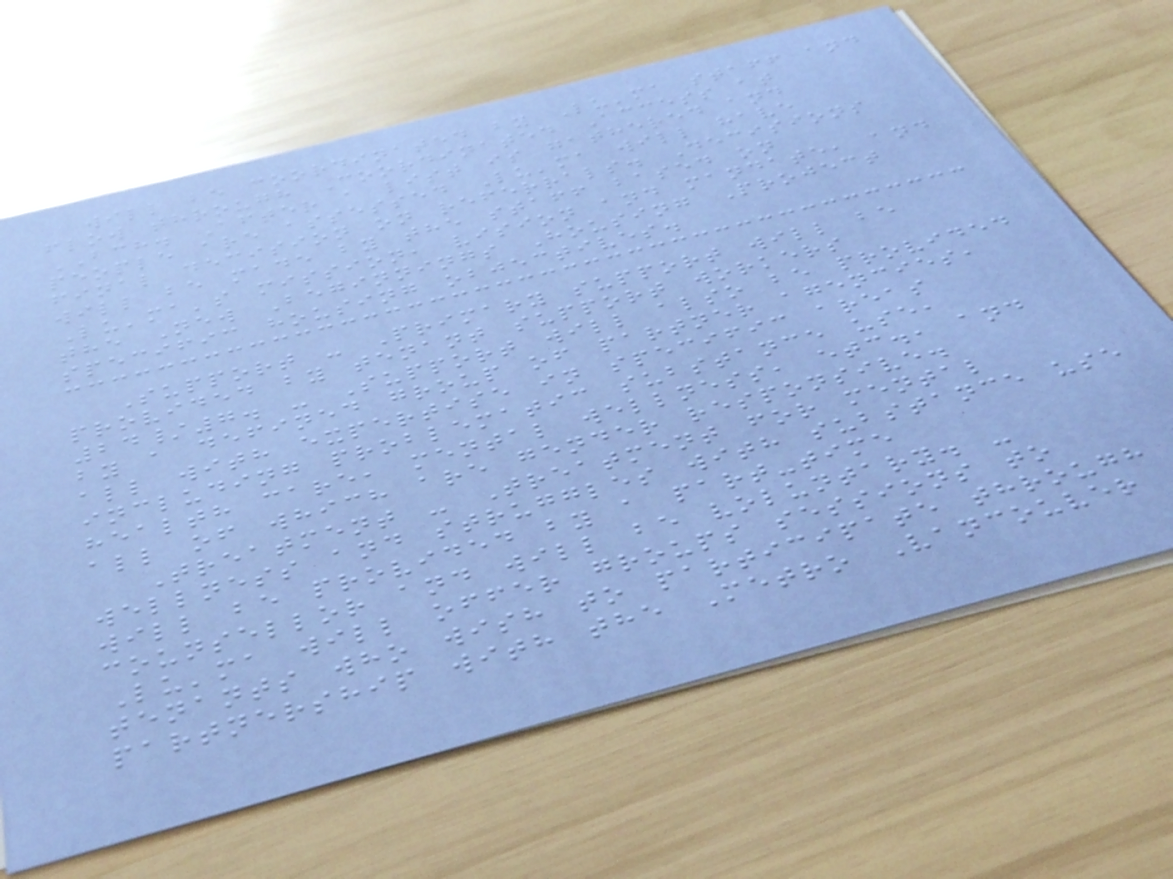will be coordinated by Lu'ma staff and
flow through Coordinated Access at
BCH. After a list is gathered and
people are assessed Lu'ma will have
final decision on referrals. Decisions
will be made by the staff based on
Lu'ma's mission, vision and mandate, and
the New Beginnings Housing Project
specific housing objectives.
Support - Primary support will be
provided by tenant support workers
24/7. - Support will also be provided
by a defined group of partner agencies,
all with expertise in specific areas
including problematic substance use,
health care, mental wellness, etc., and
all of which are gender responsive.
Treatment - Treatment for mental
wellness and struggles with substance use
will be provided by a part-time
counsellor and will be voluntary. -
Lu'ma will offer groups sessions to
tenants who wish to participate through
partnership with the Metro Vancouver
